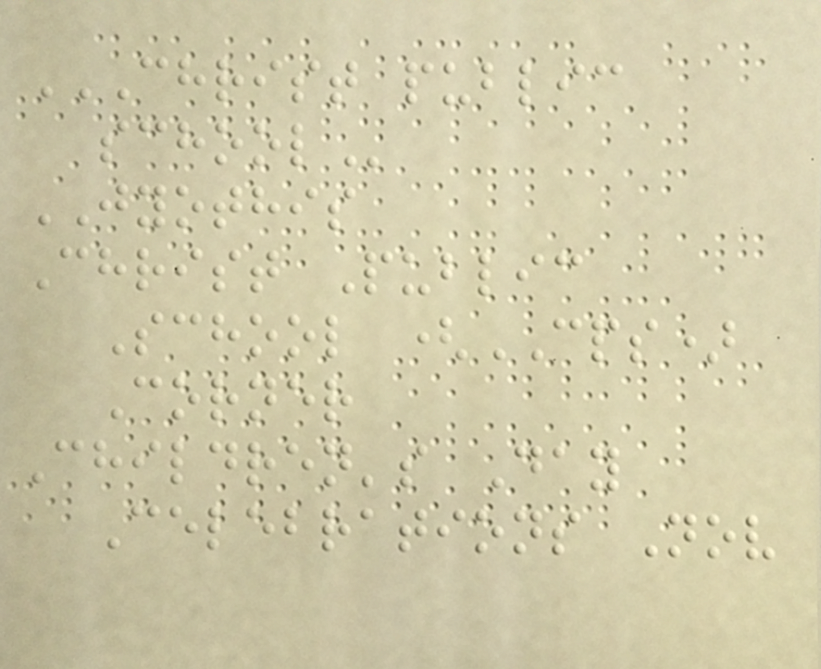CHRIST PUBLIC
SCHOOL
JYOTHIS
Christ Public
School (CPS)
Corner
Children's Day
Celebrations Nov
